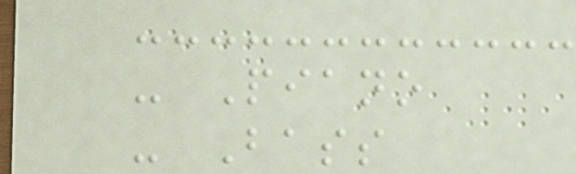- Piano
- Bass
